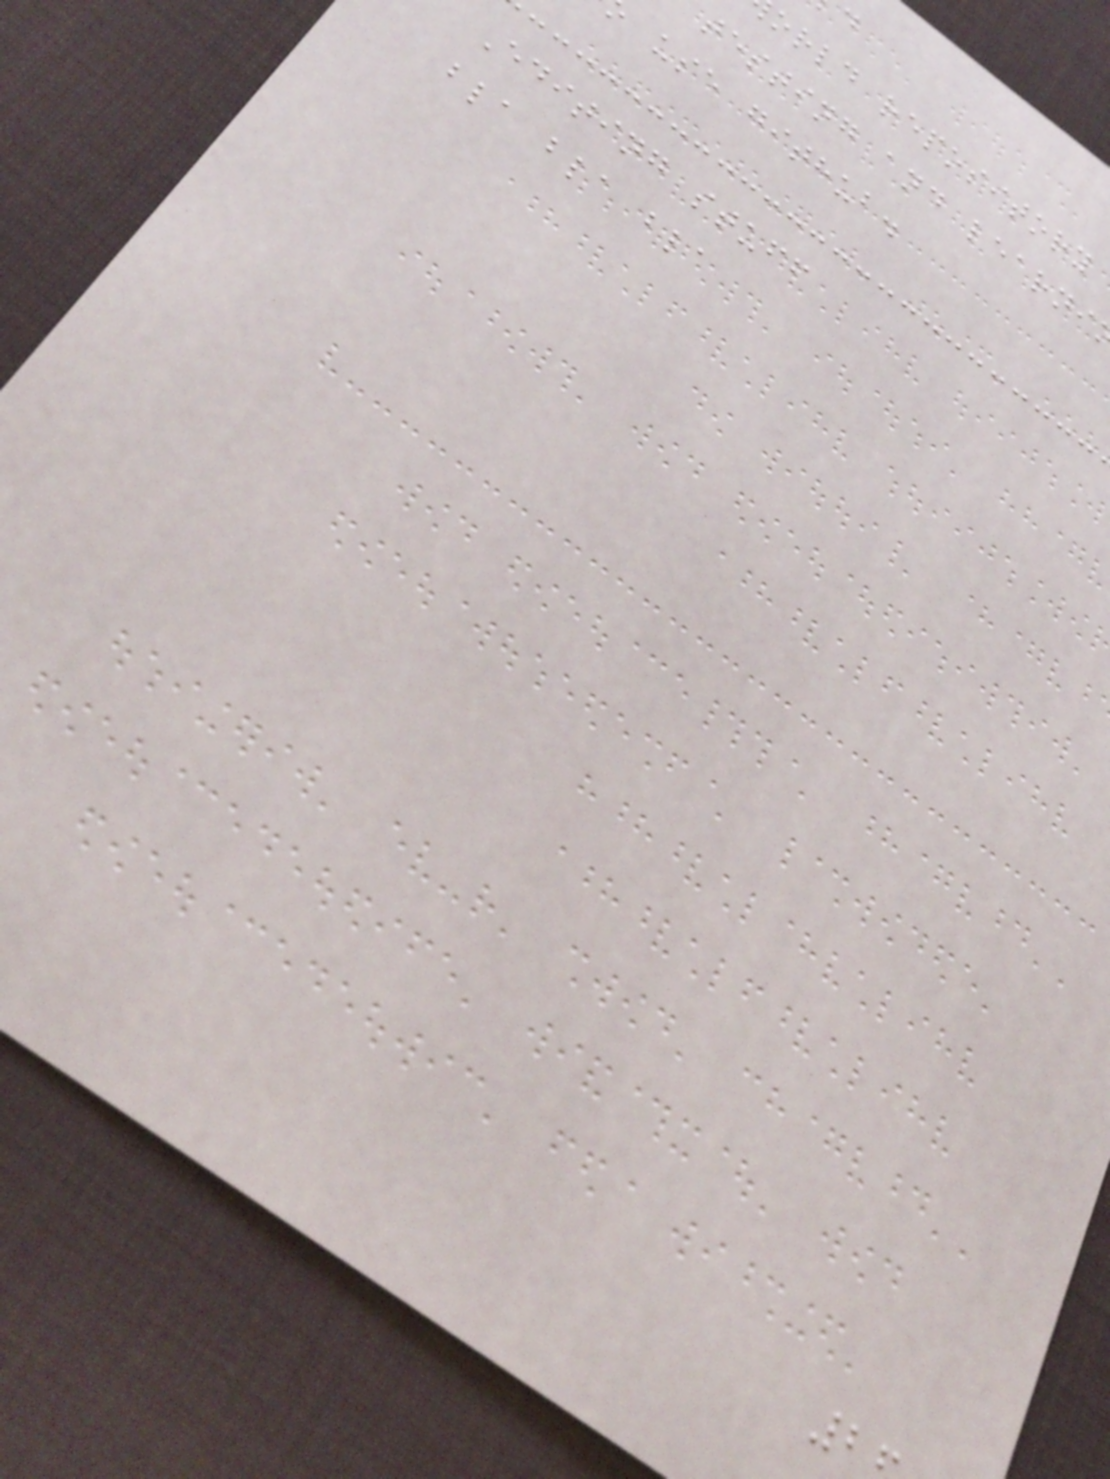orld repository
testing and learni
use github.
Editing stuff
bla bla bla
